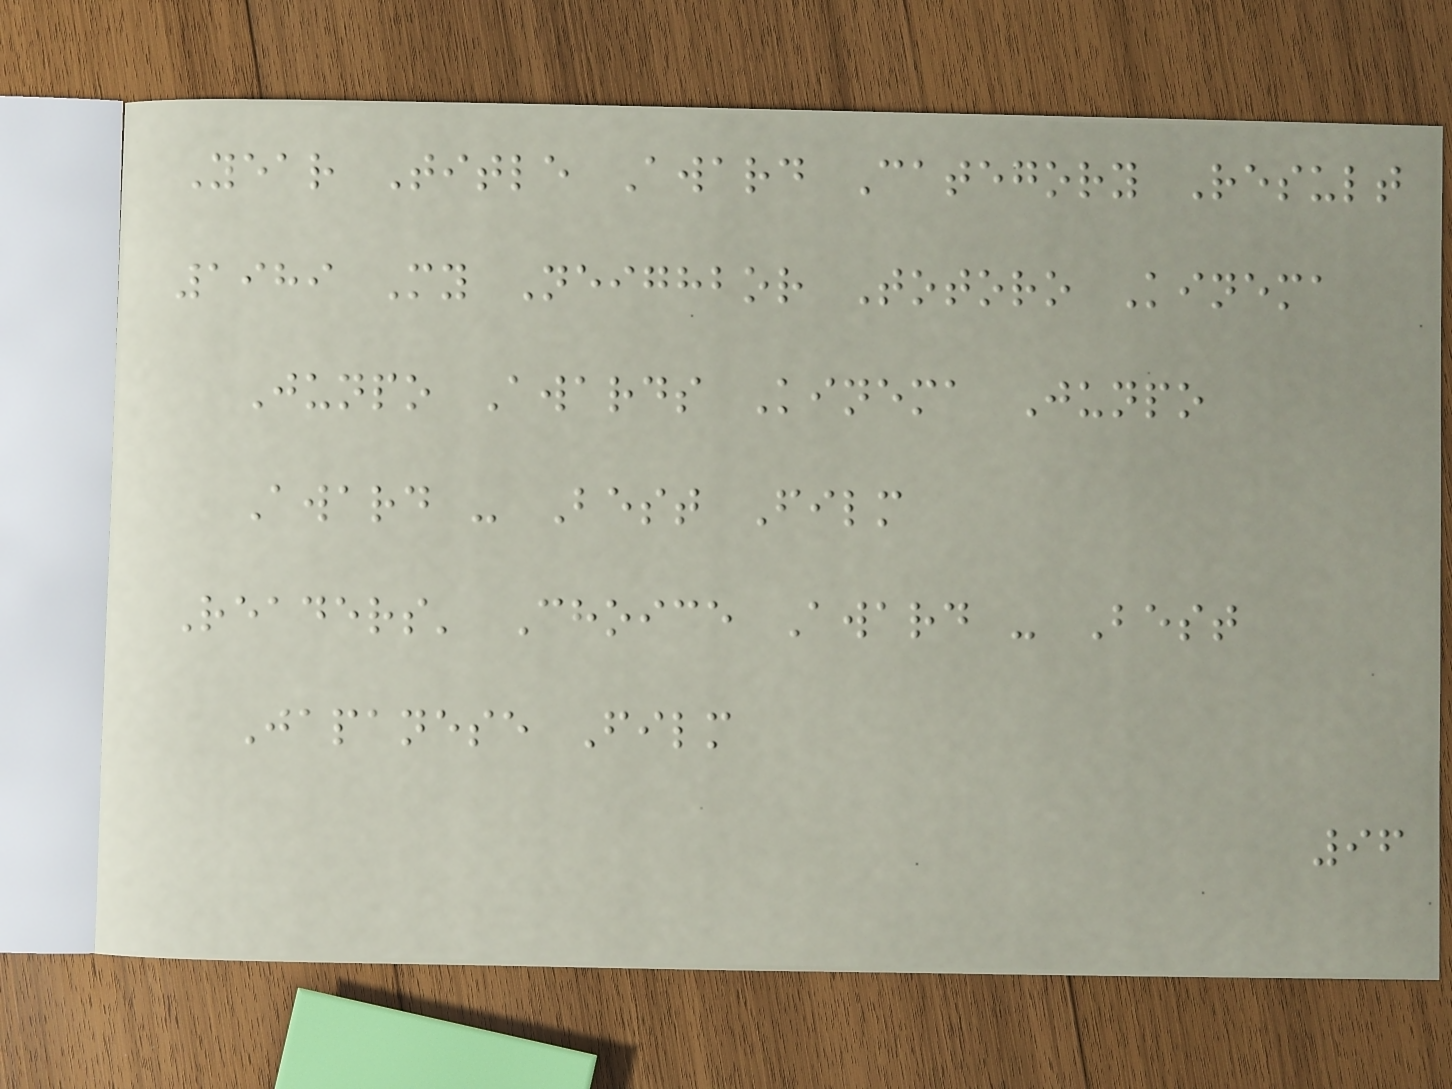Year Title Award Category Result
1989 My Neighbor Totoro Kinema
Junpo Awards Kinema Junpo
Award - Best Film
Readers' Choice Award - Best
Japanese Film
96
